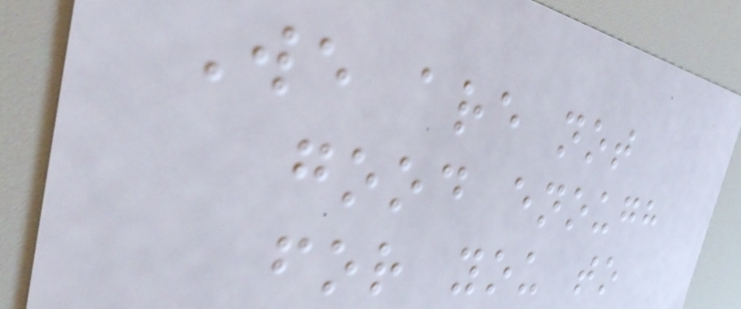We are not
good enough
for you to
